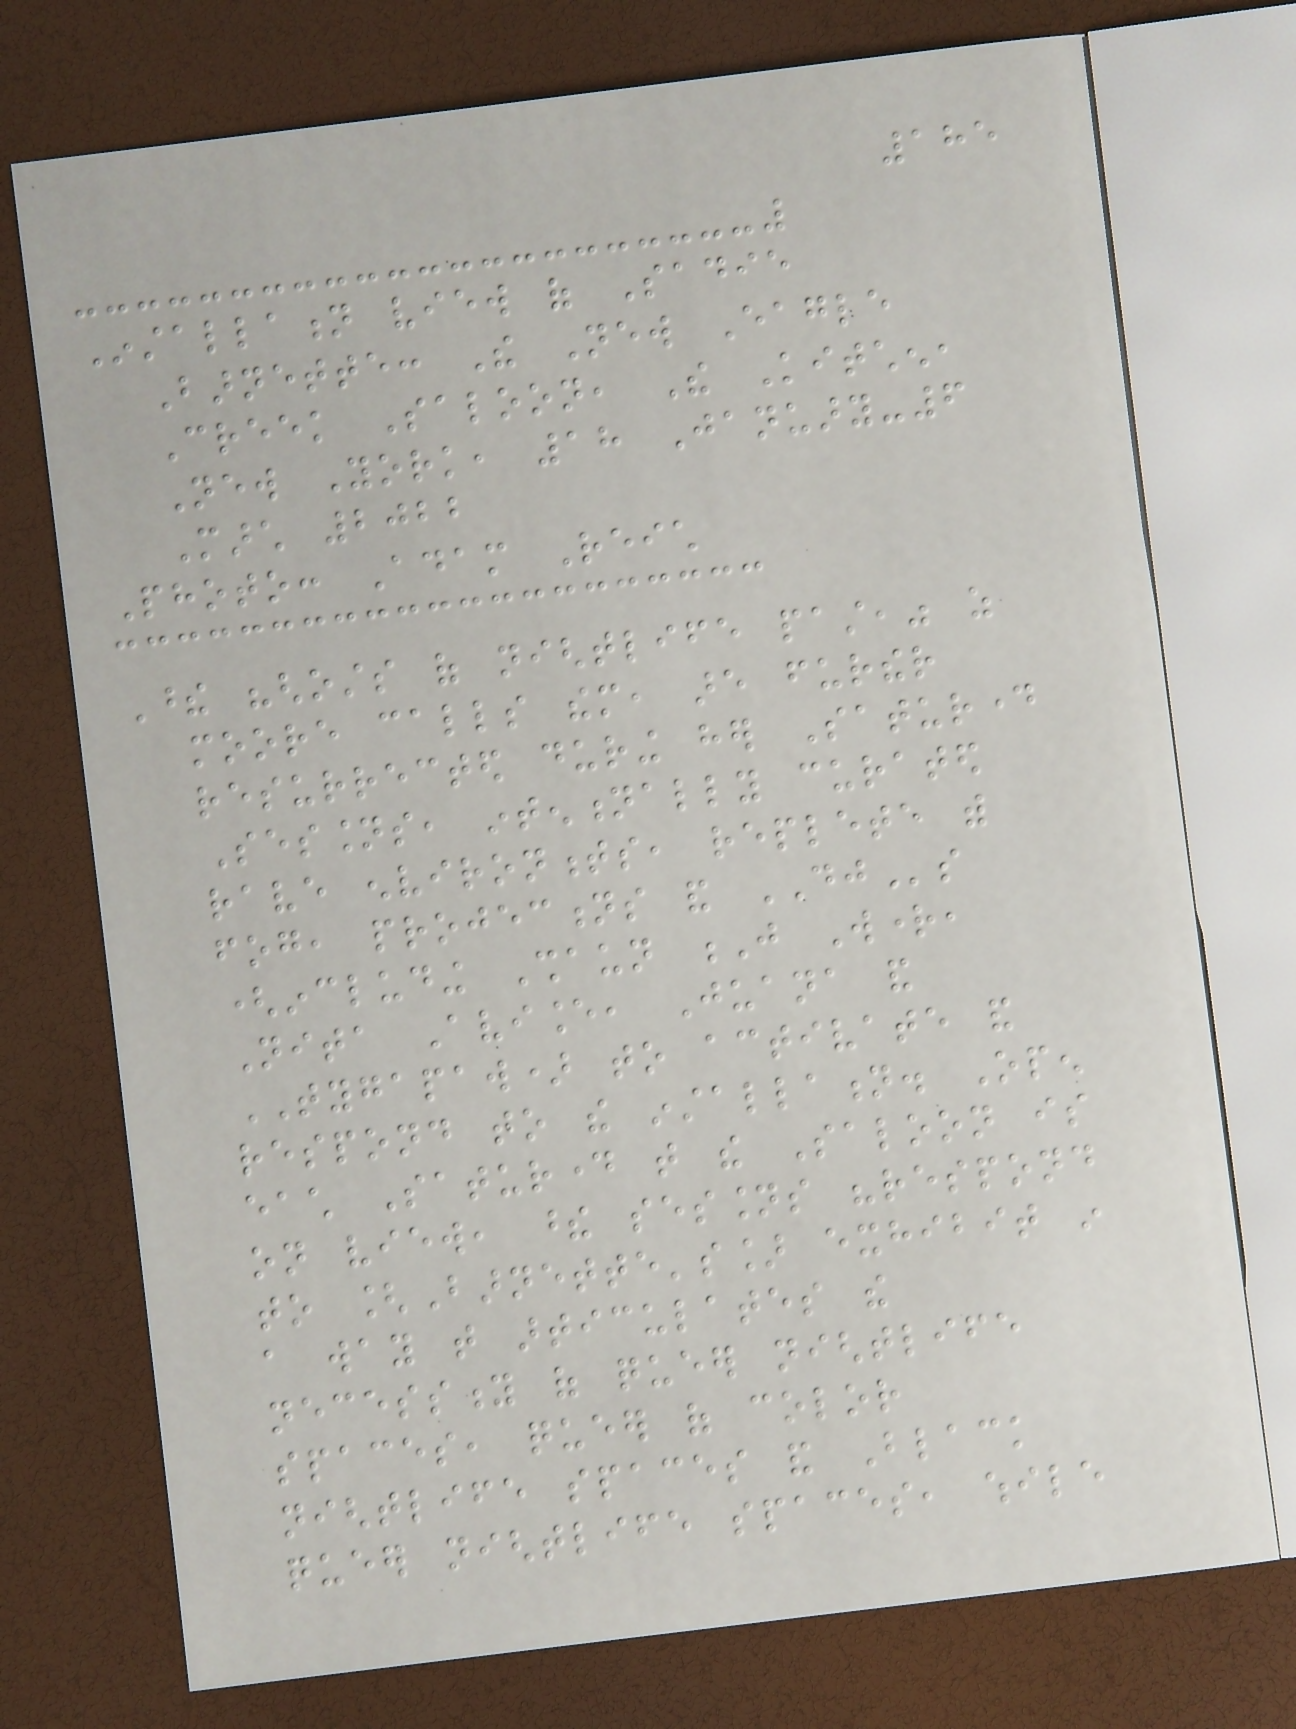185
Installation view of Sadie
Barnette: The New Eagle
Creek Saloon, The Kitchen,
New York, 18 January-6
March 2022
Photo: Adam Reich
These "ghosts of nightlife past," as
moore calls them, are further
resurrected during her Saturday
Sessions, intentionally curated
rave environments, replete with
fog, projections and DJs
(including Shaun J Wright,
Nita Aviance, Juana and
TYGAPAW) to activate and
respond to the installation. Open
each Saturday that the Saloon is
on view, these sessions "respond
to [Barnette's] exhibit in
a way that articulates the
necessity of queer nightlife
spaces, queer of color
nightlife spaces and Black
queer nightlife spaces, while
